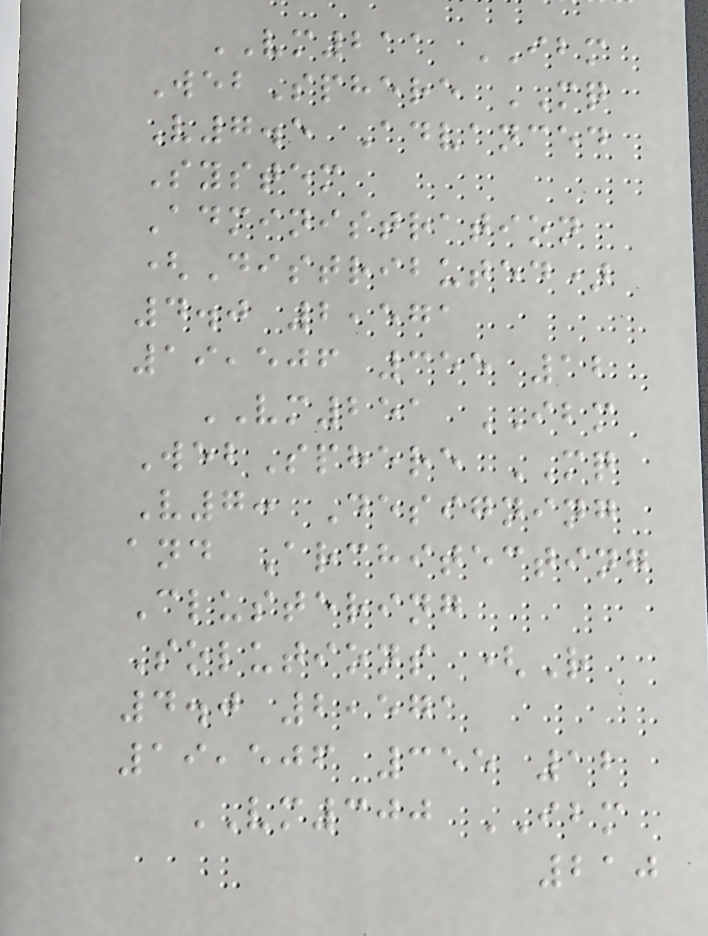VM211 IBM
WebSphere MQ
V7.5 Advanced
System
Administration
(Distributed)
4.0 2,571
19,506 355 12
VM251 IBM
WebSphere MQ
V7: Designing
and Architecting
Clustering
Solutions (R
4.0 2,571
19,506 355 12
VM300 IBM
210
